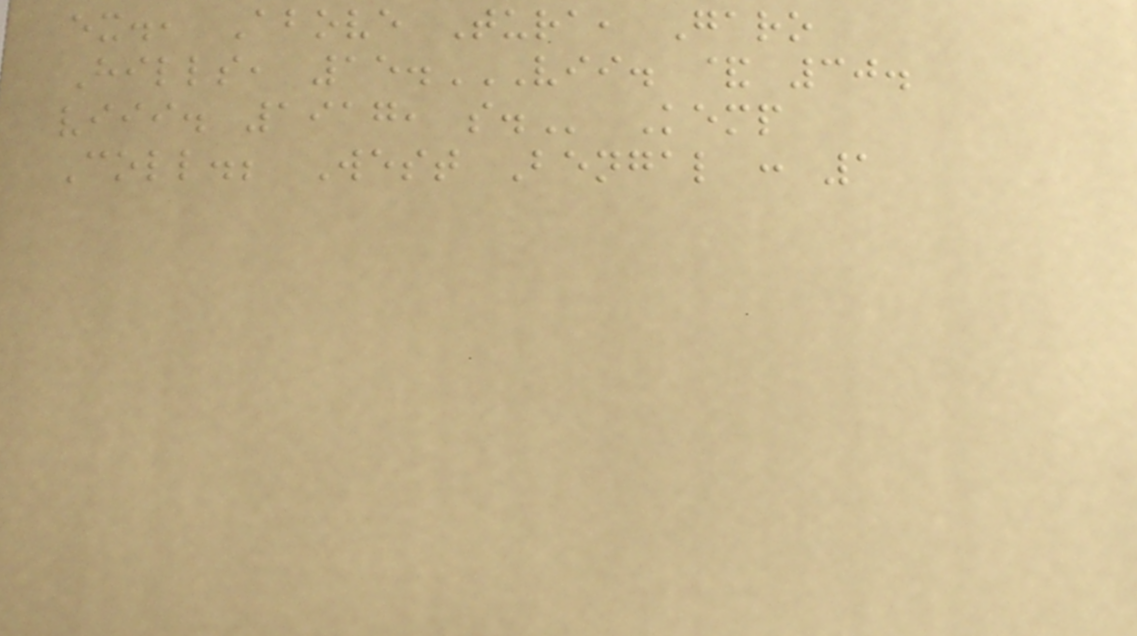ex., Above Tura, Garo
Hills, 15.VII. & 30.
VIII. 1917, S. Kemp
Coll.; West Bengal : 1
